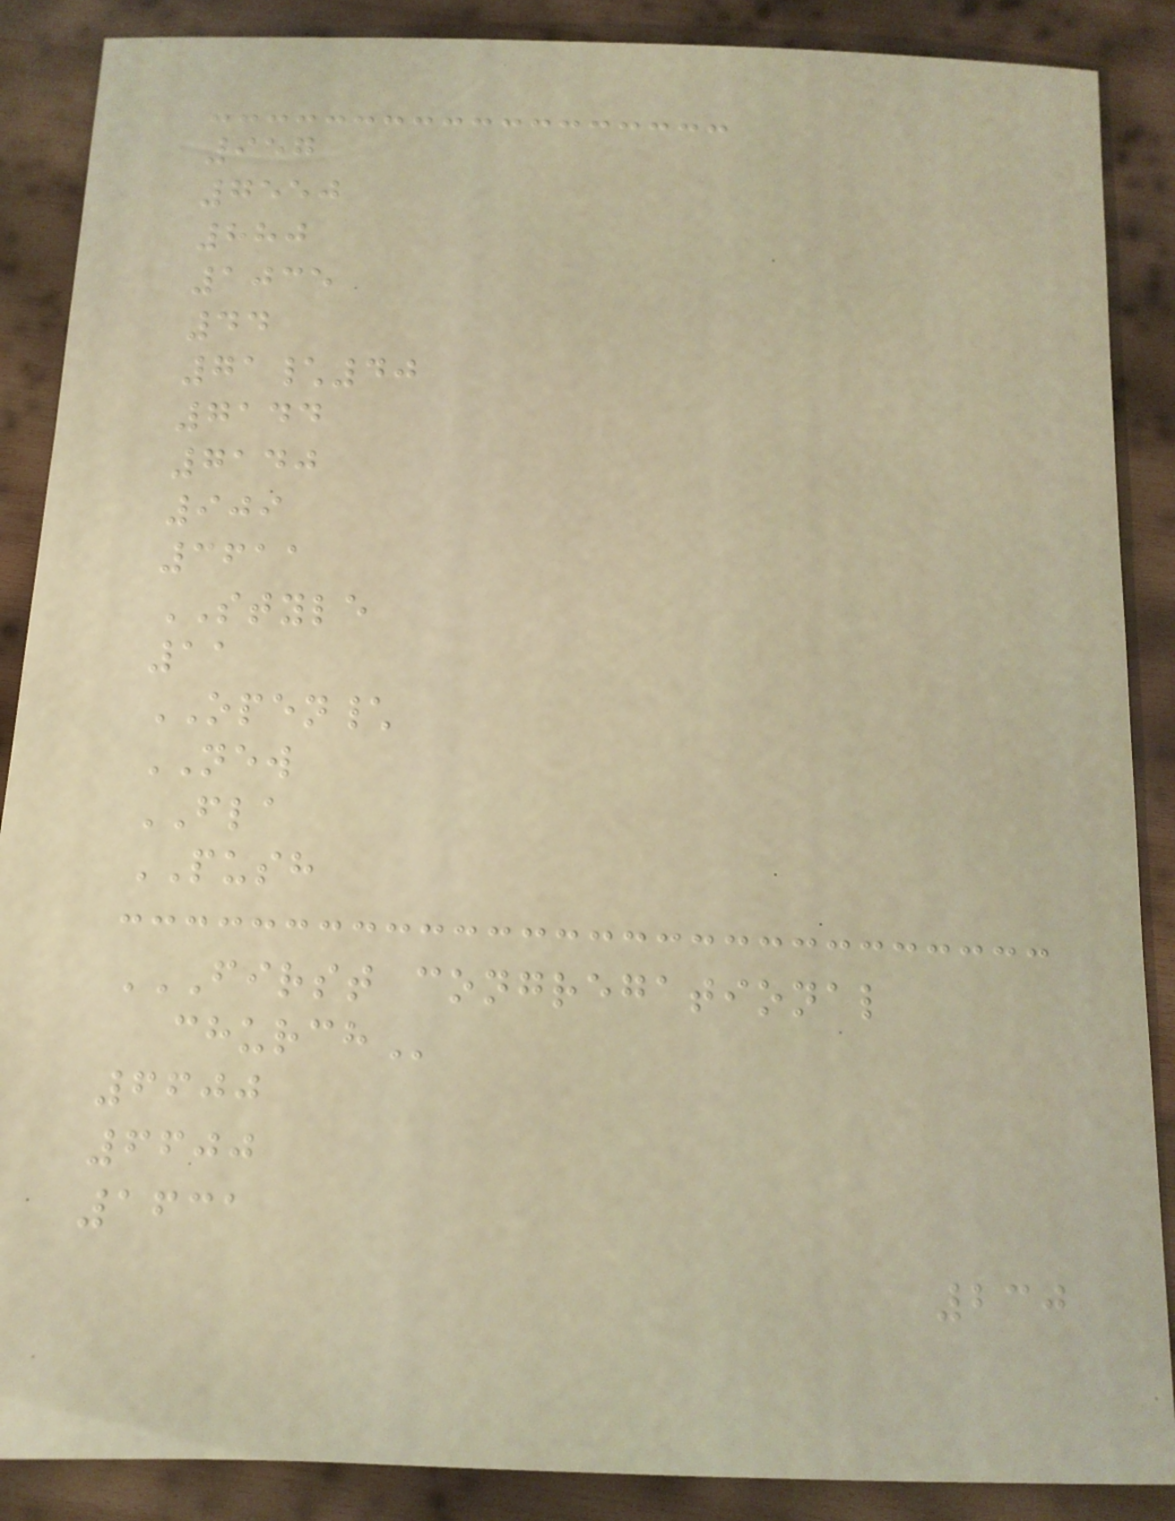957
7550
880
1035
44
71\40
7144
7140
909
3611
STYLE
11
OPEN\
NEW
FLA
PUSH
FIRST CONGREGATIONAL
CHURCH
6600
6600
1631
230
